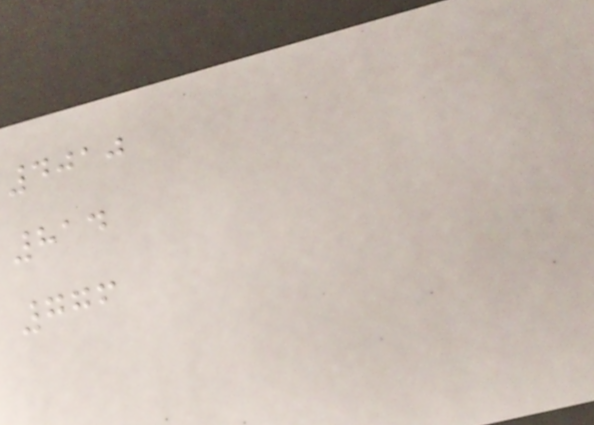4010
814
776
